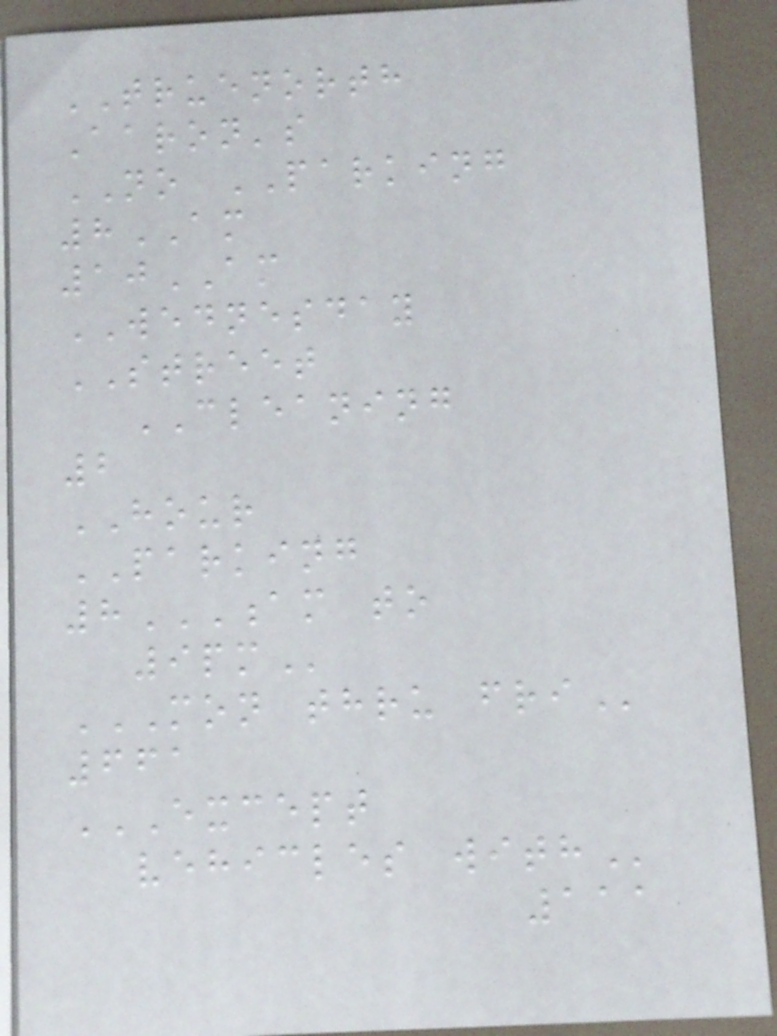TRUENORTH
Aaron's
NO PARKING
8AM
10AM
WEDNESDAY
STREET
CLEANING
2
HOUR
PARKING
8AM TO
9PM
MON THRU FRI
661
EXCEPT
VEHICLES WITH
111
